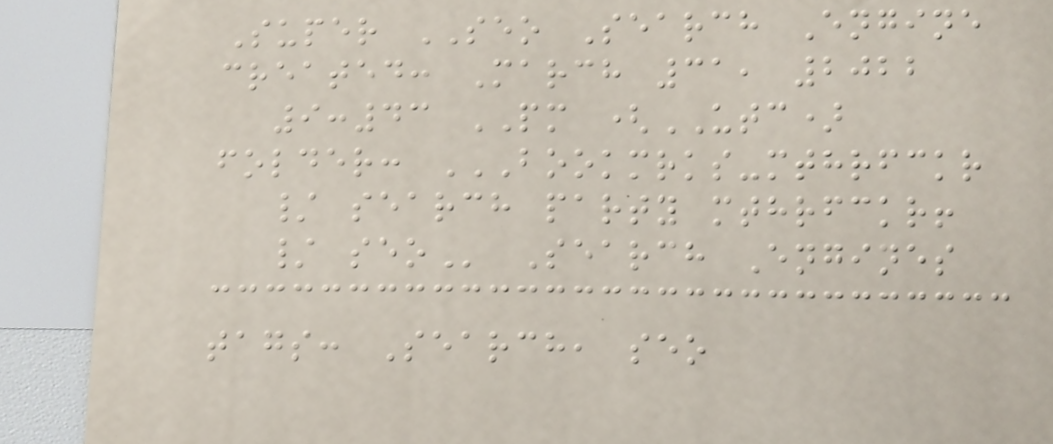Super SEO Search Engine
created: March 31, 2022
9:43 PM (UTC)
folder: BOOKMRKS-MTHRFCKR
/ SEARCH PARTY MTHRFCKR!
/ SEO Search Engines
tags: Search, seo
